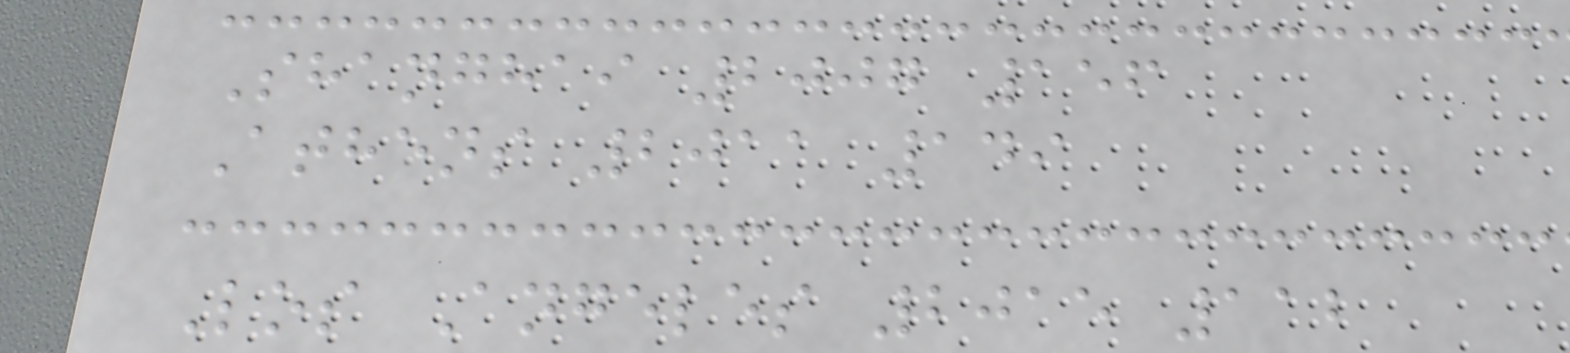Shanghai 2007 156
Athens 2011 149
Los Angeles 2015 112
